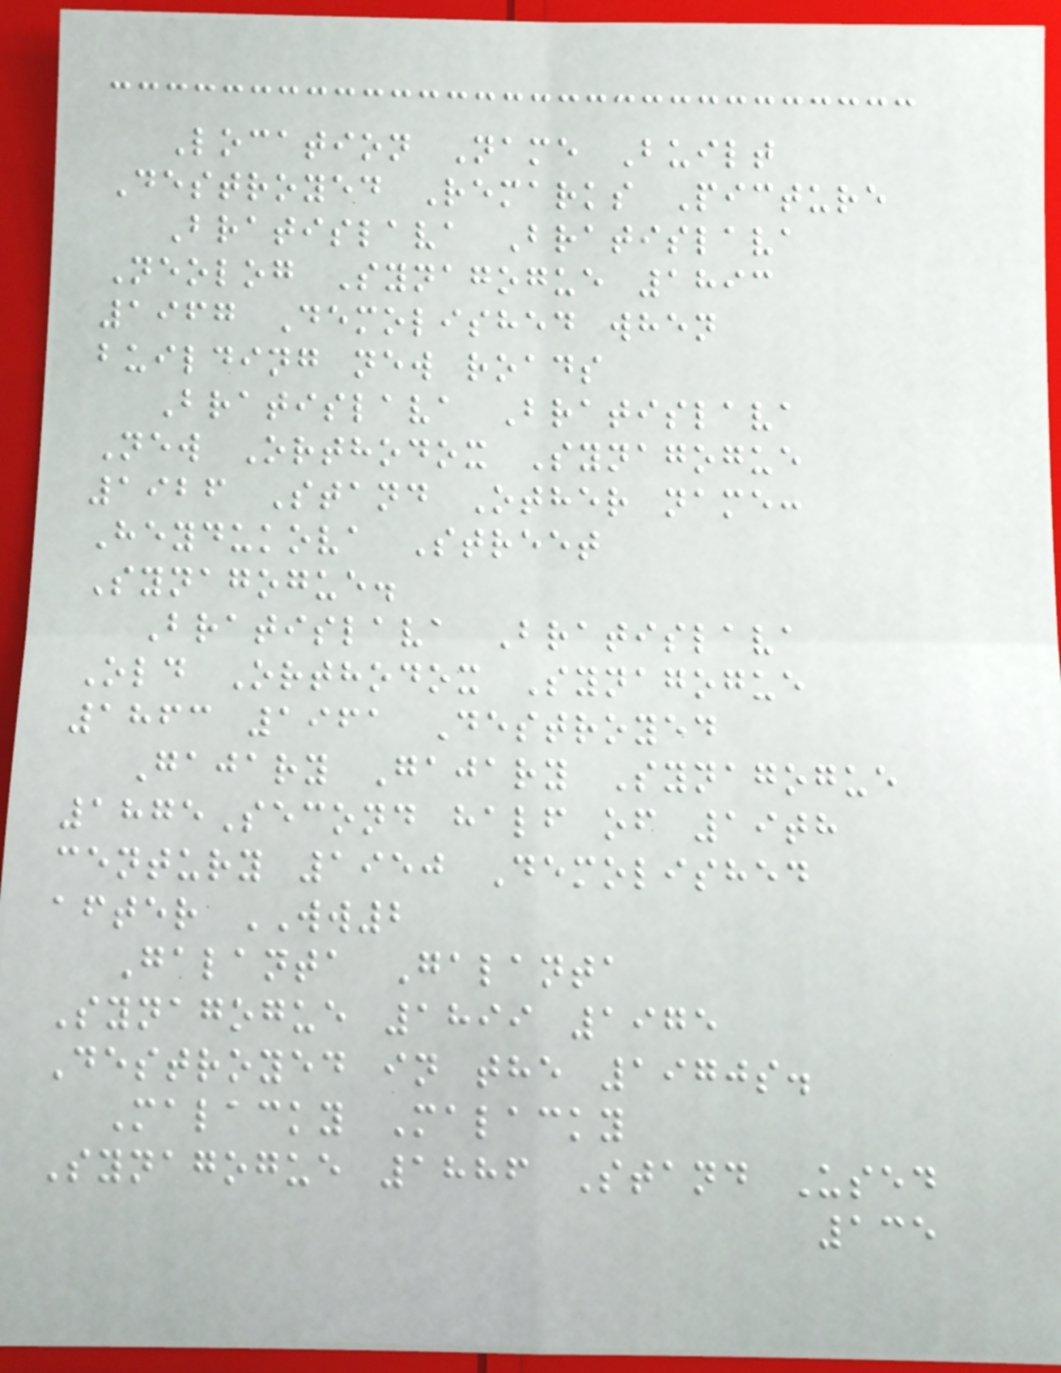Location Name Built
Destroyed Remarks Picture
Bratislava Bratislava
Neolog Synagogue 1893
1967 Demolished when
building new roads
Bratislava Bratislava
New Orthodox Synagogue
1926 Stand Other name:
Heydukova Street
Synagogue.
Bratislava Bratislava
Old Orthodox Synagogue
1863 1961 Destroyed
Gajary Gajary Synagogue
1875Second half of 19th
century 1950 Demolished
after WW2
Galanta Galanta
Synagogue 1899 1975
Destroyed in the 1970s.
Malacky Malacky
Synagogue 1886 Stand Used
135
